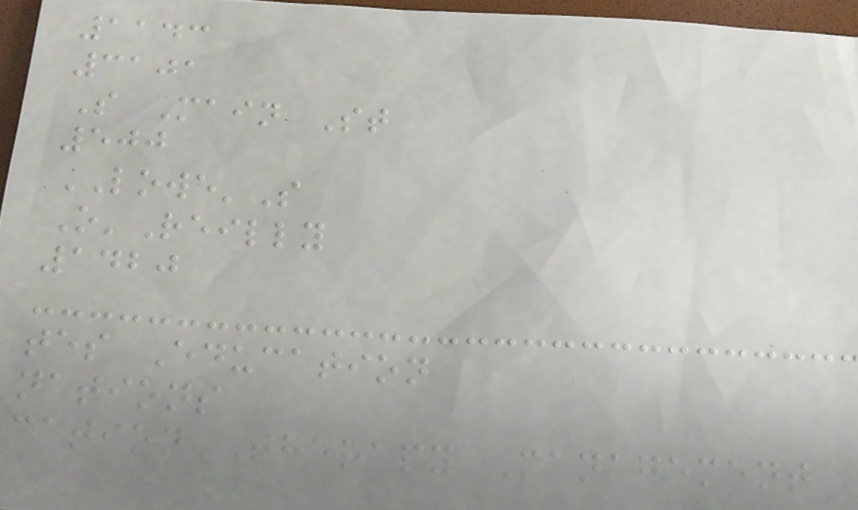1143
3101
S Main St
500
LOWE'S
O'Reilly
1420
tes Education
nations
cation Therapy Management
